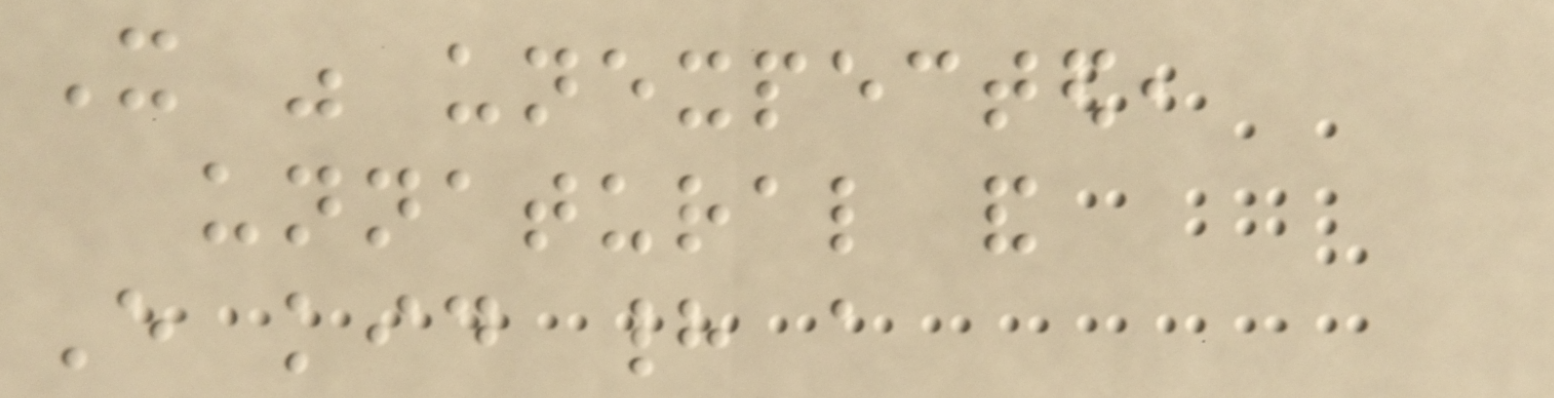It was unexpected,
unnatural and
Every kid had a
